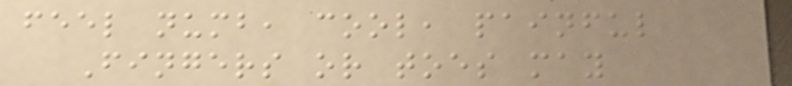feel numb, cool, painful
Fingers or toes may
